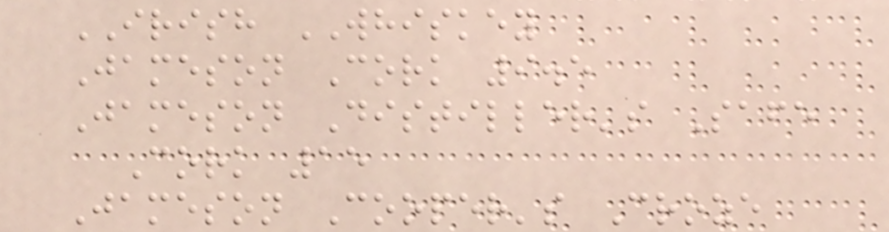IRISH WHISKEY
Jameson Cork 9.5
Jameson Distiller's Safe
Cork 15
Jameson Cooper's Croze
